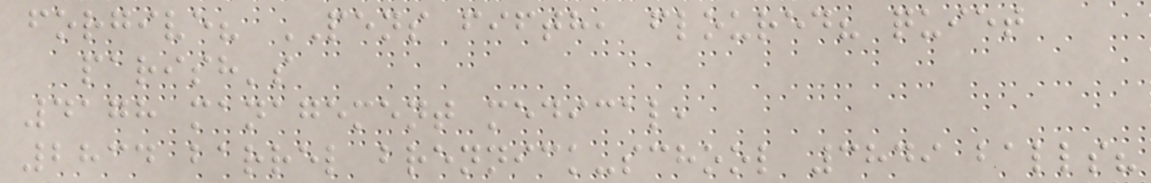forgive? PENS fifth, floured? quiet
parish's
4178 management medical,
2834 barrel brennick-school 3849 balls?
